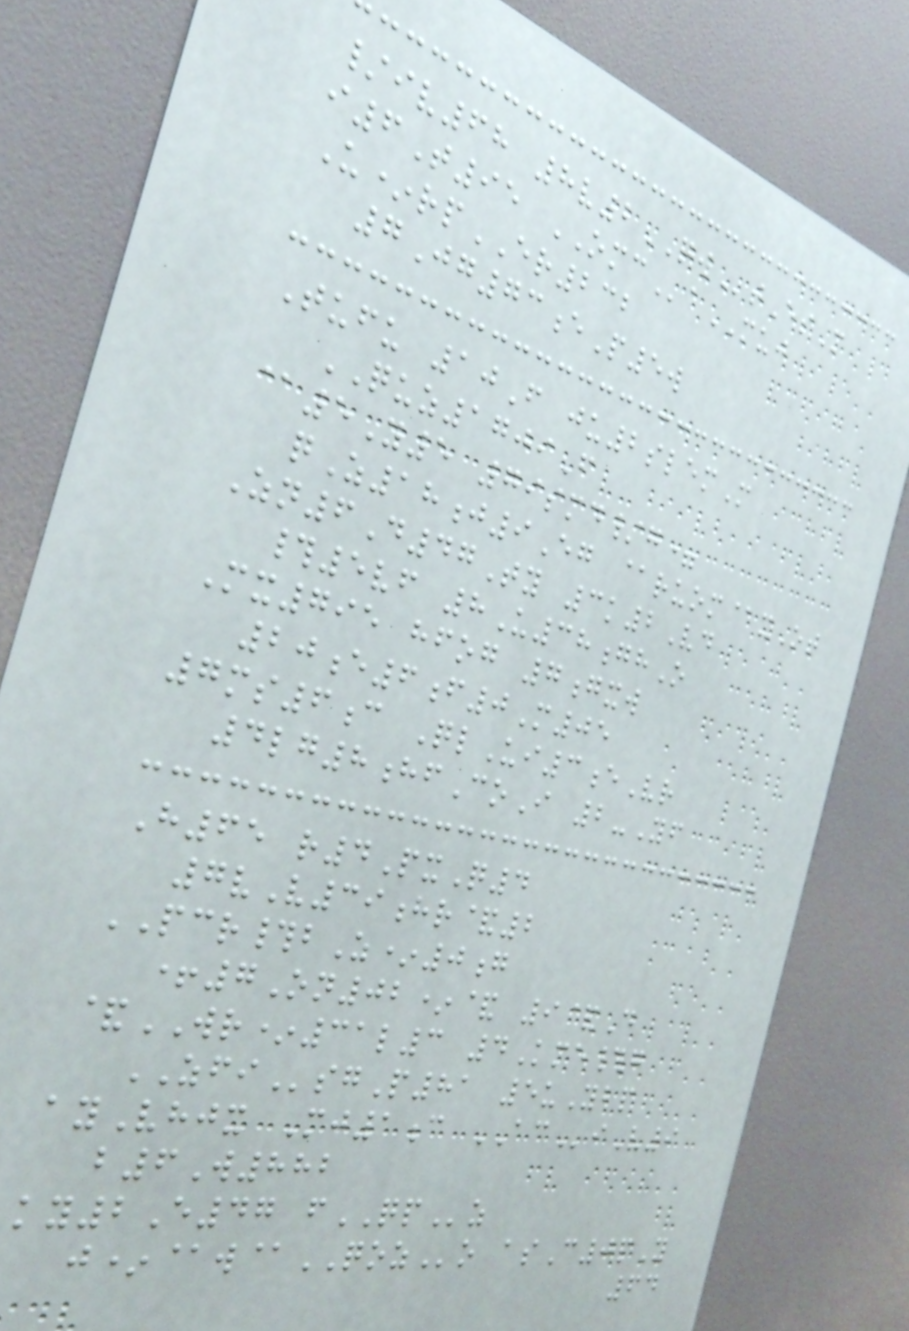/iv68 8v2QWtEsM
i6T95 OMCaMUJ
U*rpER232
7Jg73eP5w
Tufu 10F ju2slemM
QUZ1709F
@5Y5 79smd/g=
qZ18j9Eg @ruom@xOt
Zn6D47Ty 3k2Vd
#5vf 8U38ghO
Mx795 hfog 7gxw
20e6f0M05
7ms6c QlUi3eVr
4lg8hfCoI 2-Yf
H65 r4PxQ4
7vV39hr&2
PCR#bZ*0g
+7On02*& 9&D
&WR*31l3 4Kme#g
ZFIsgP81 5uYbp
ayVhjx Mj1c ACiV9
b6W882
ky2E47 fQPz
j*@w@QOZo asC0pY
64
